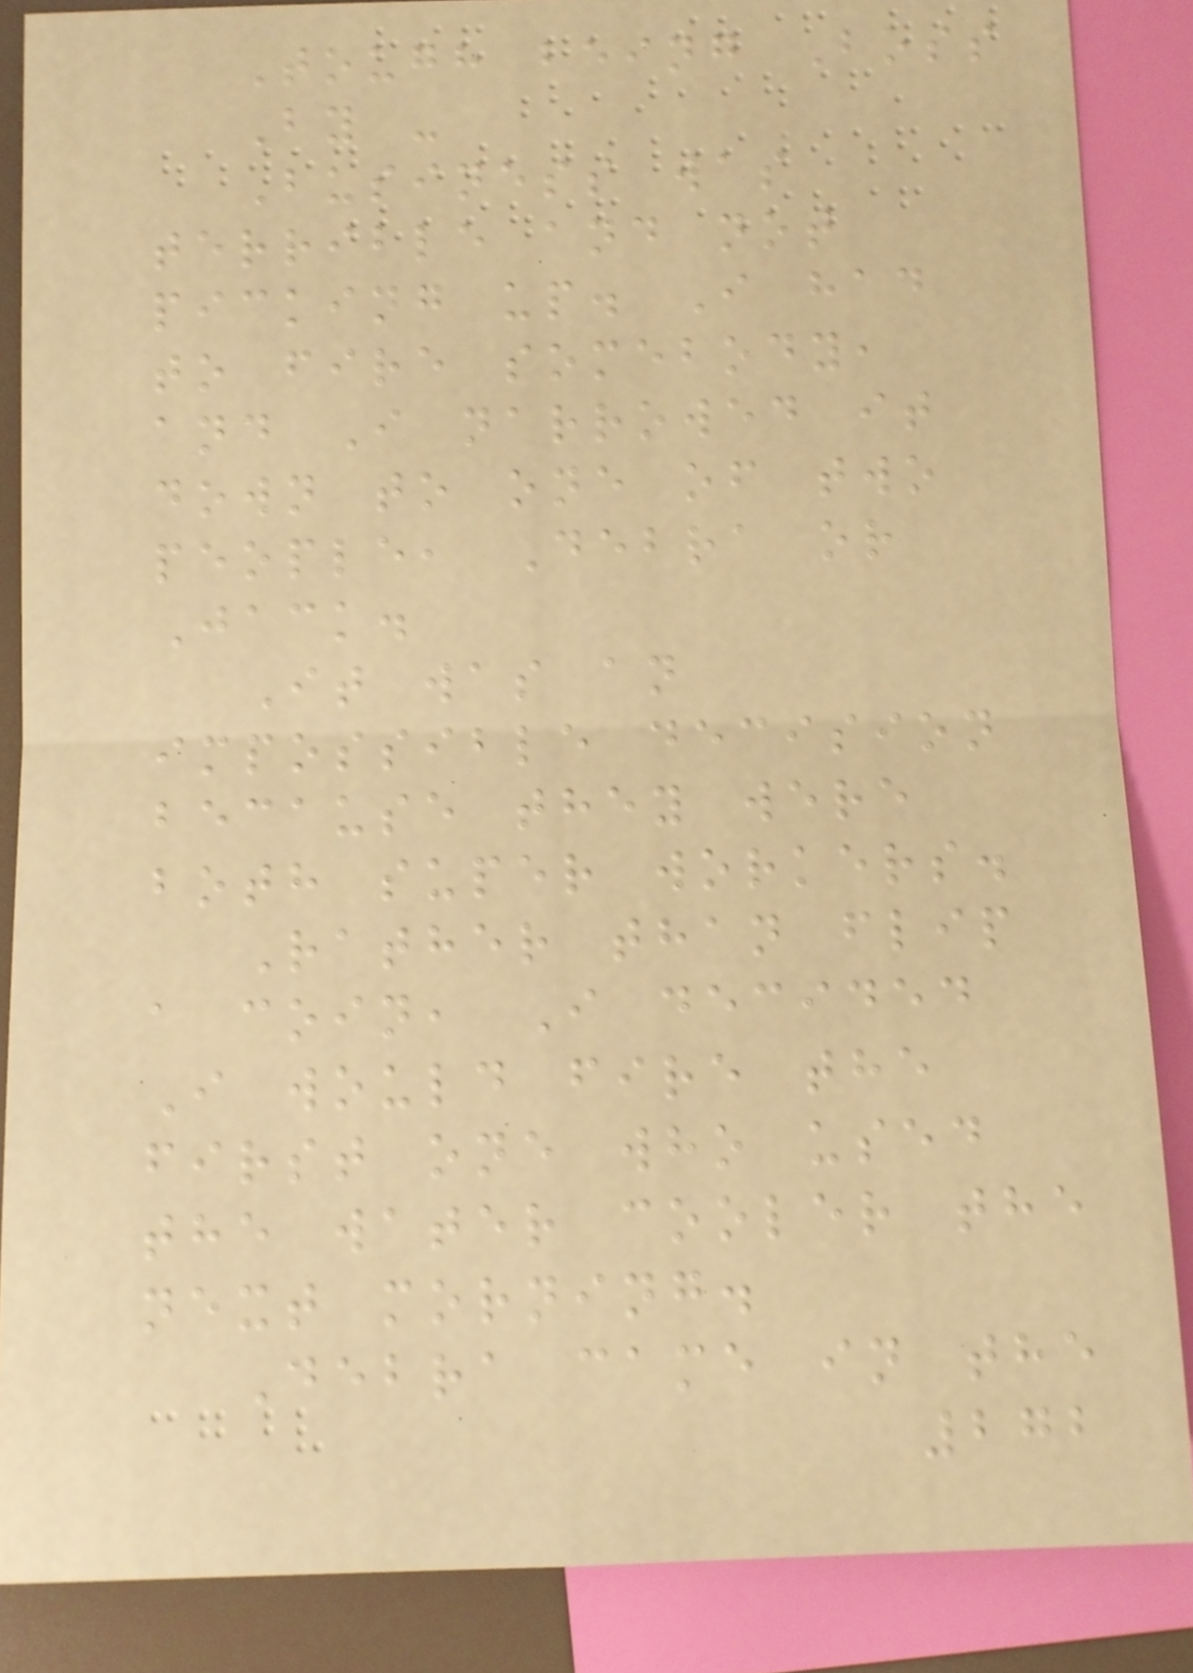Tough being Boss
By -
Business was
terrible and not
picking up. I had
to fire somebody,
and I narrowed it
down to one of two
people, Debra or
Jack.
It was an
impossible decision
because they were
both super workers.
Rather than flip
a coin, I decided
I would fire the
first one who used
the water cooler the
next morning.
Debra came in the
272
